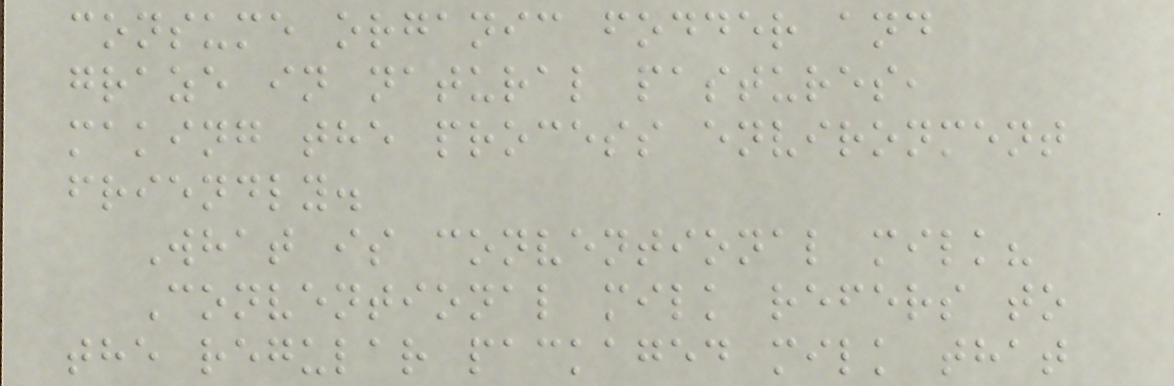consume organic fodder and
graze in natural pastures,
making the process environment
friendly.
What is conventional milk?
Conventional milk refers to
the regular packaged milk that
